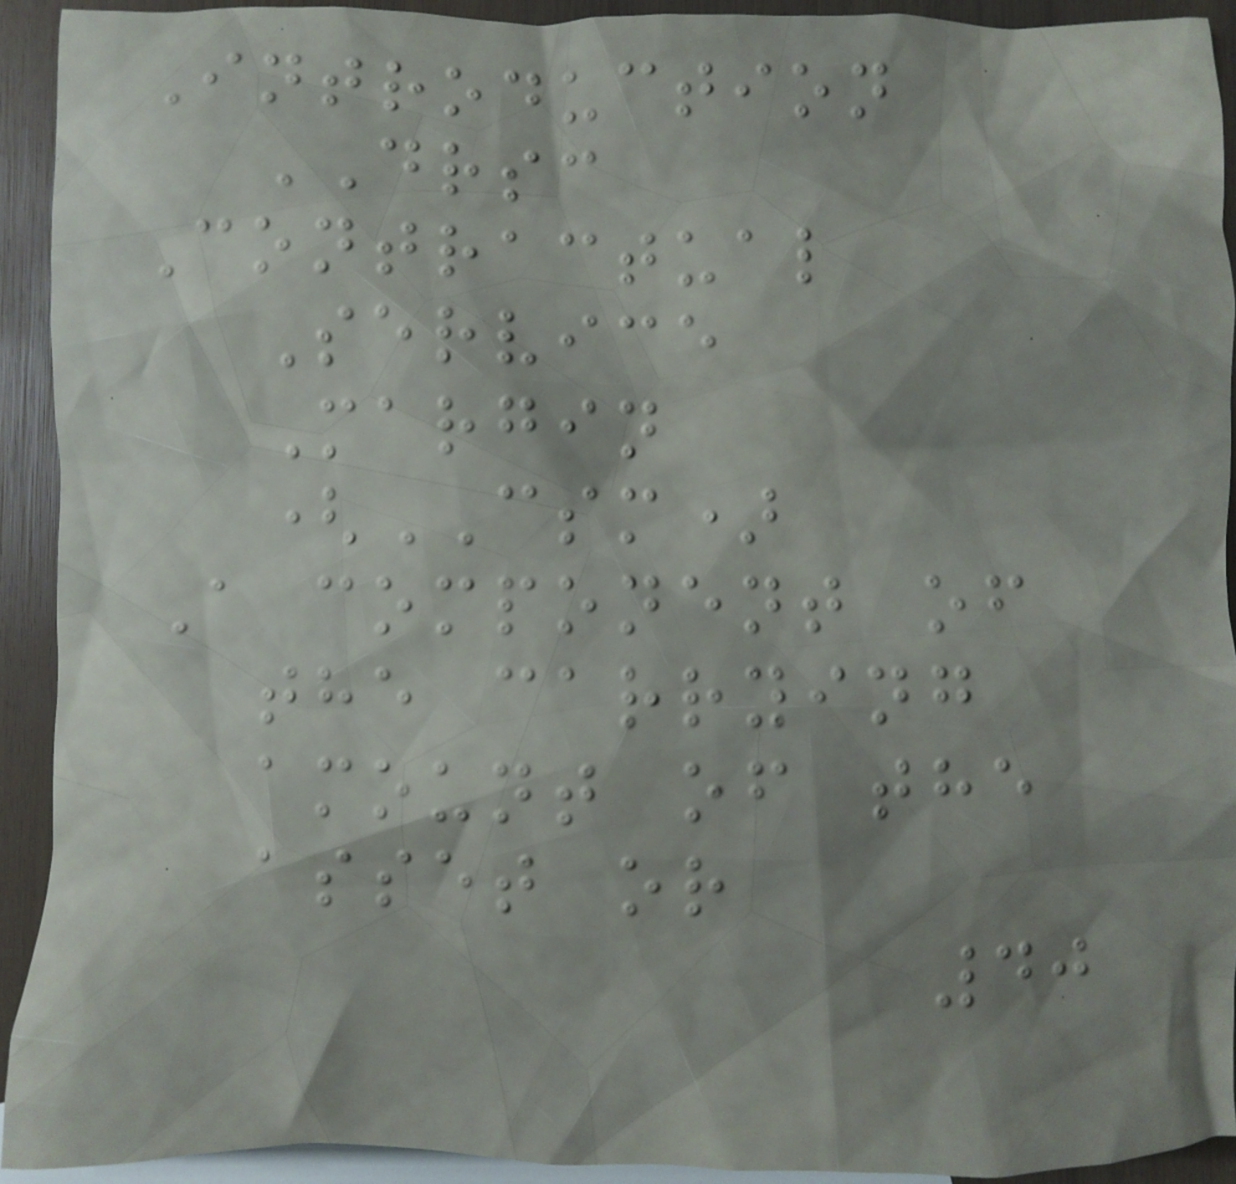Introduction
DRSC
Contractual
Service
Margin
(CSM)
A component of
the carrying
amount of the
asset or
40
